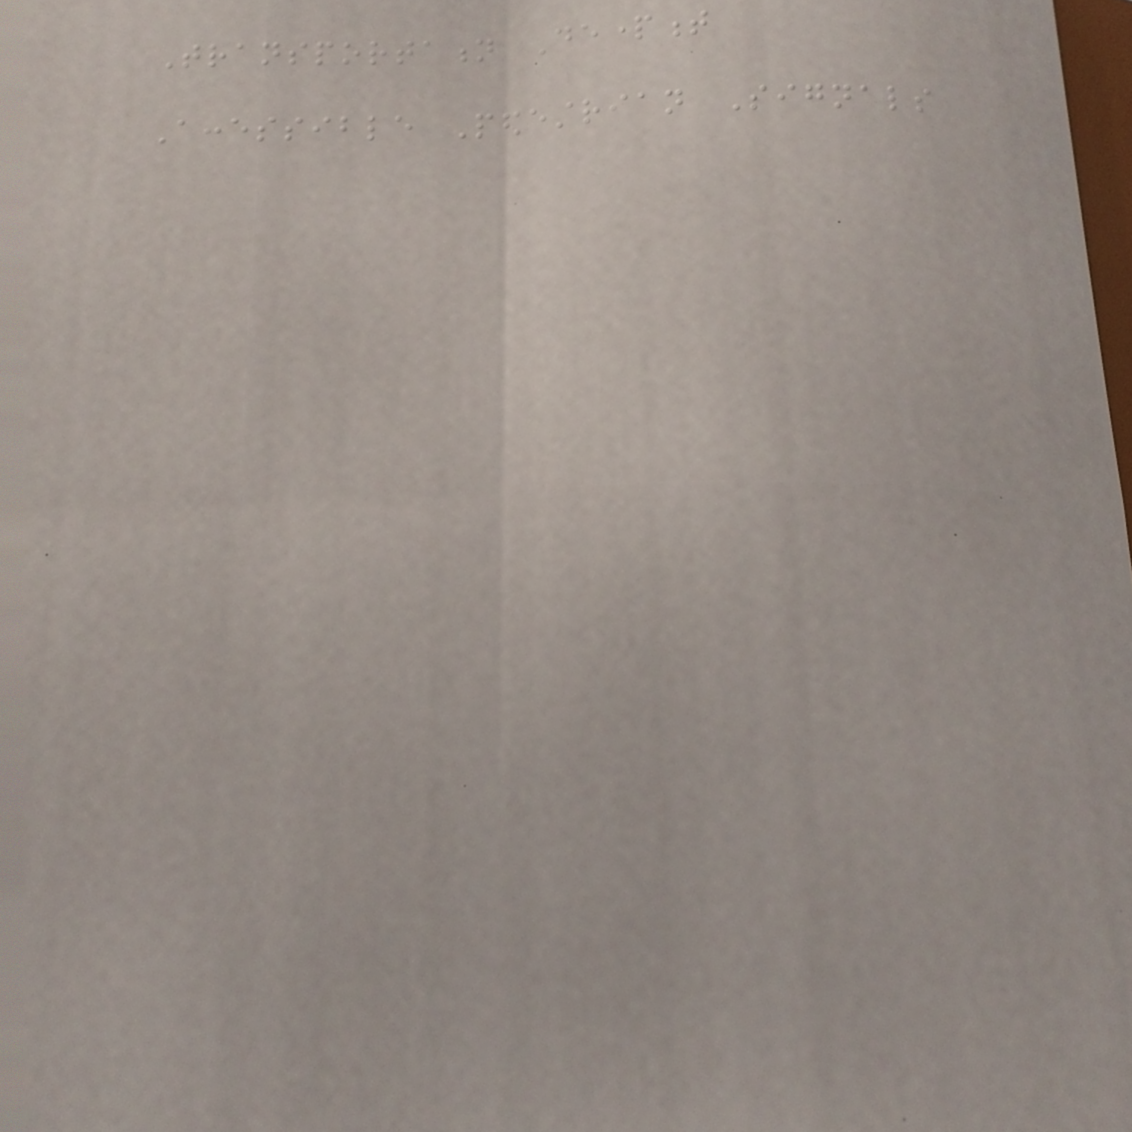Transportation Department
Accessible Pedestrian Signals
